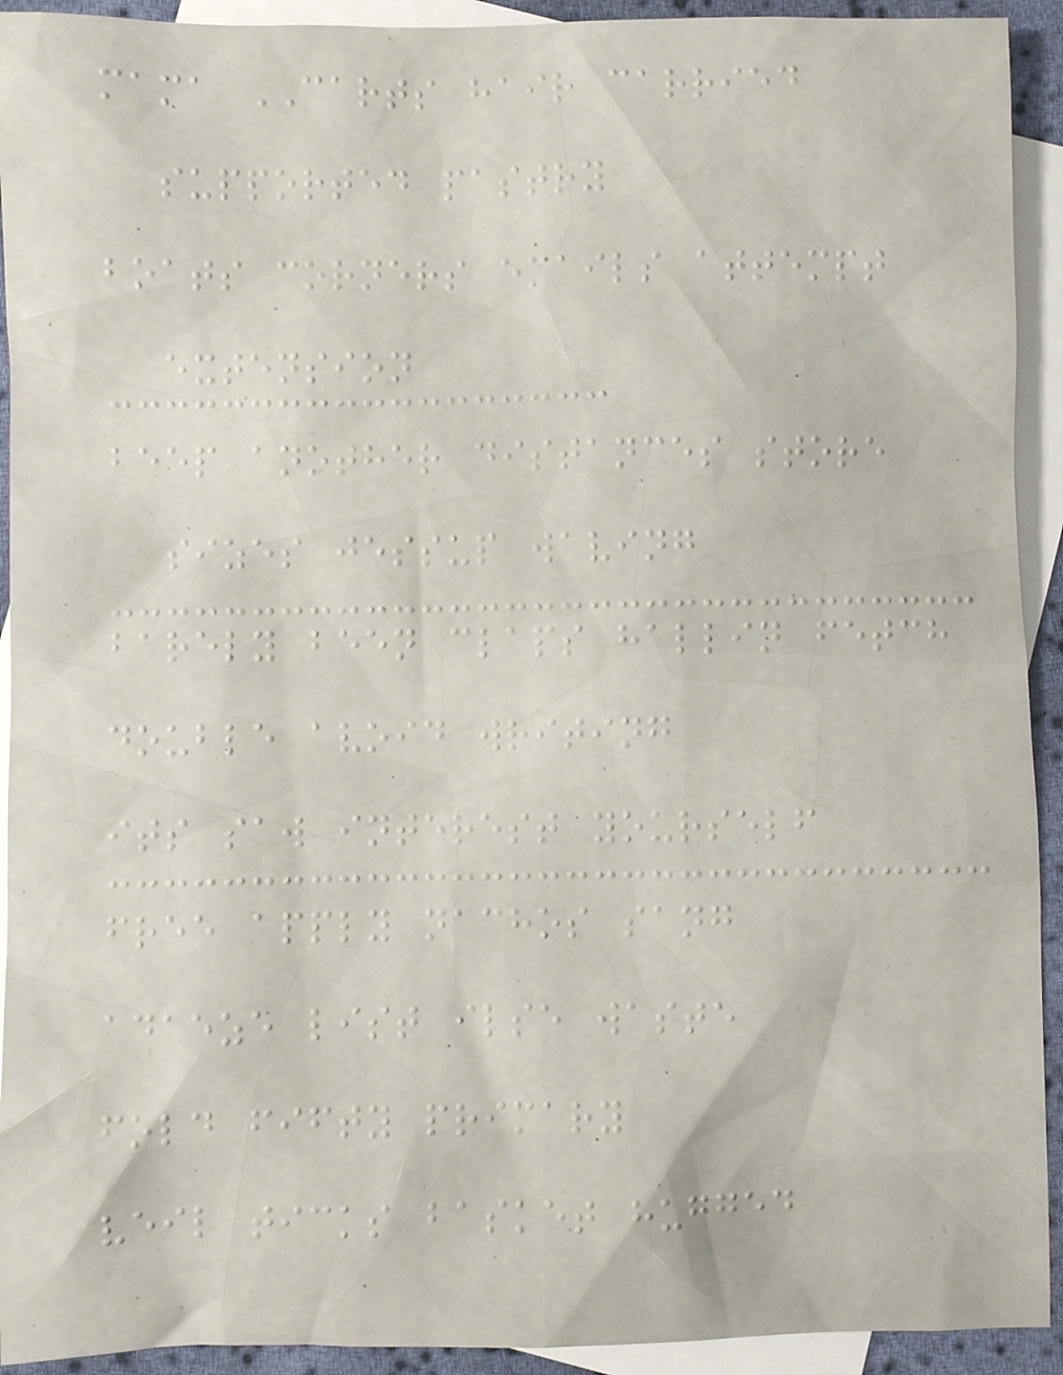mama CARTS hair carried
supported pastry
boats corners emails attempt
extension
beep another distances store
sizes jessup waving
barely been claps hallin fetch
double avoid writing
its saw interest yourself
free apply nachos sang
adaeze list ilse waste
fold fifty primary
veil ticks basket hugged
